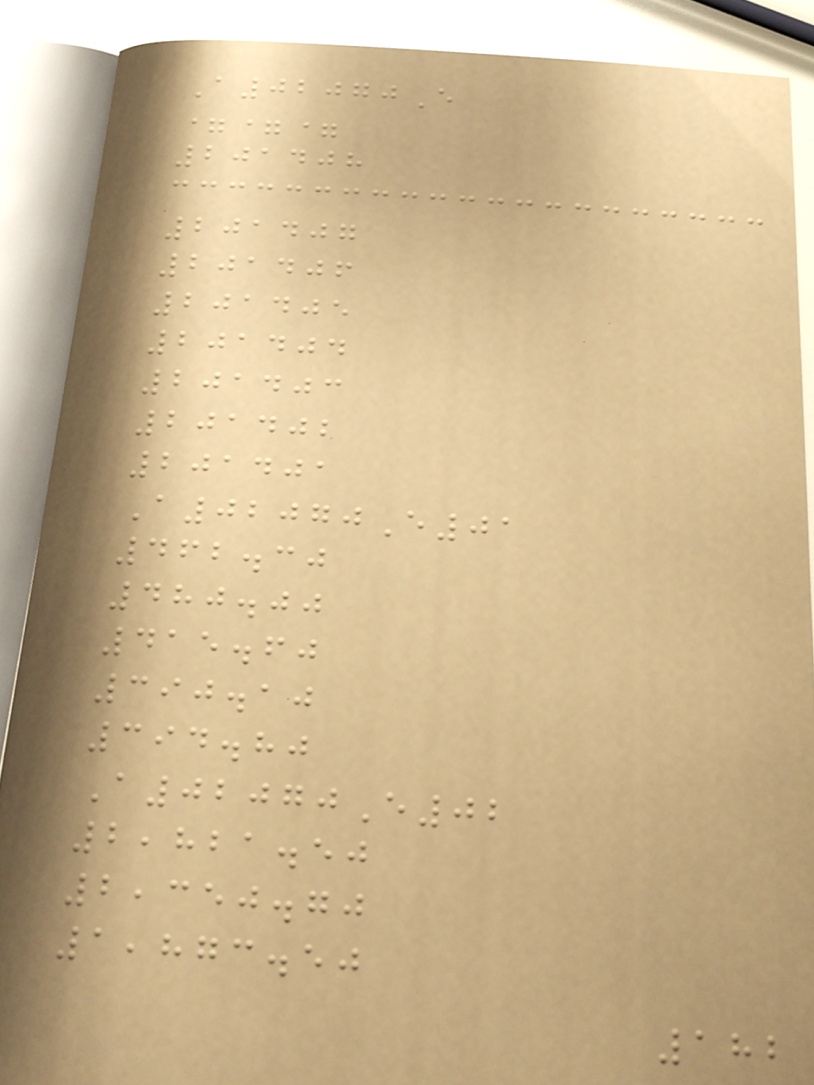A02070E
===
201408
201407
201406
201405
201404
201403
201402
201401
A02070E01
462.30
480.00
415.60
390.10
394.80
A02070E02
2,821.50
2,350.70
1,873.50
182
